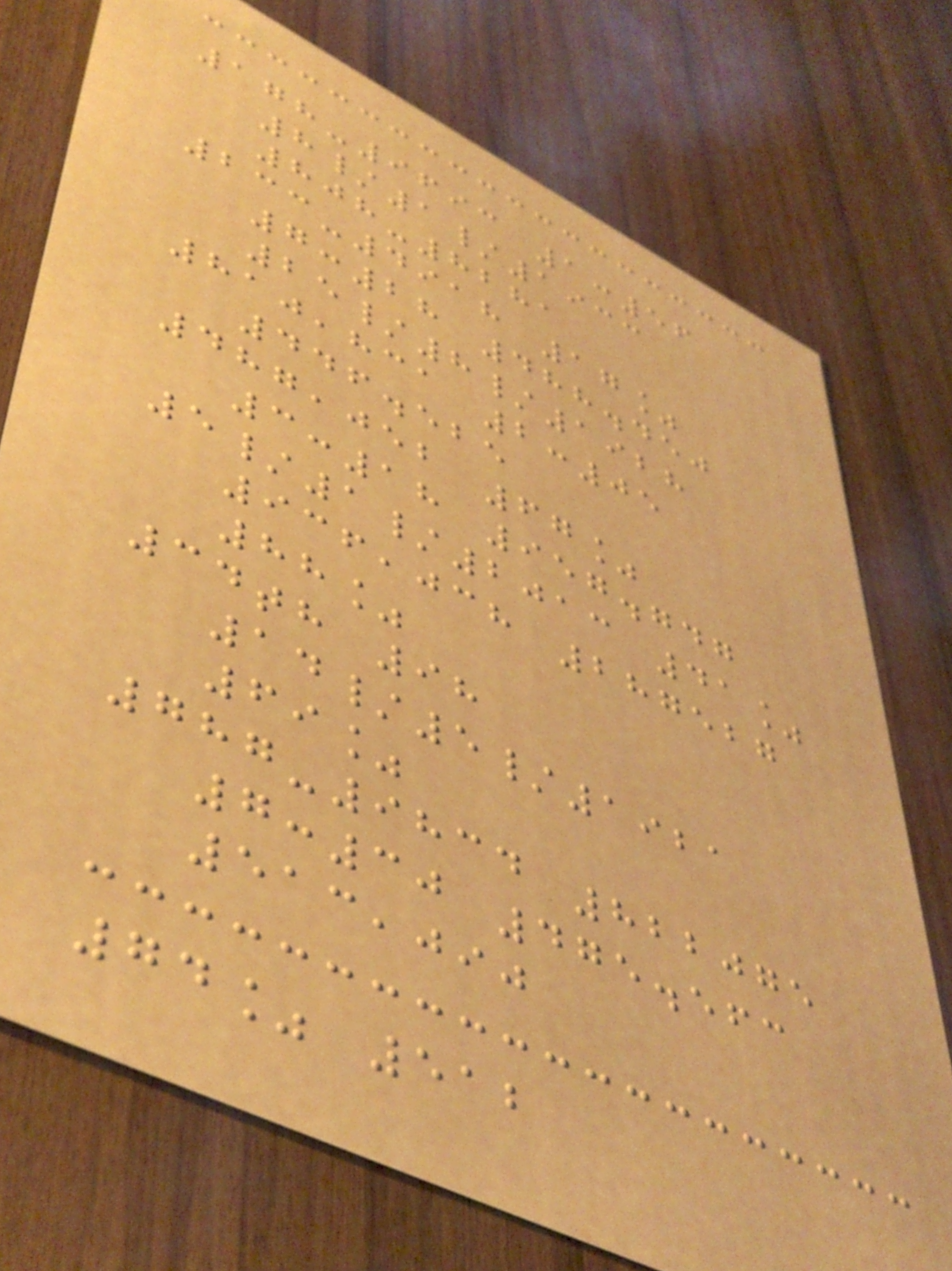178-9693 1:56
8/1/1933
808-8281
233-4918 17%
7:28 488.450
25/8/1928
810,831 2:05
446.525
487,052 67%
3:18 957.747
5/1/2013 41%
936,038 287527
88%
34th 98
14/5/1921
69%
787-9834 822075
7:30 475.563
513,090
74% 512
